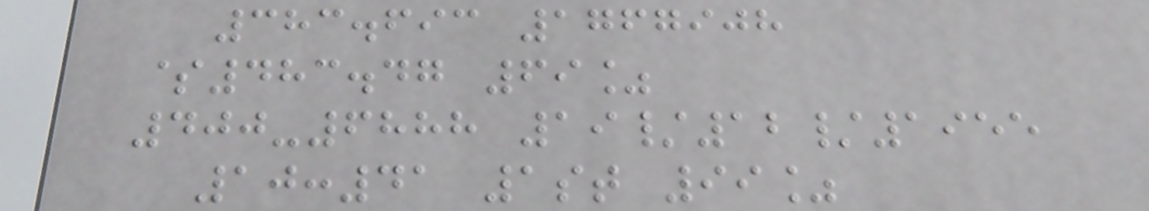383.693 1767908
$483.47 69%
400-6888 19/12/1955
10:41 1st 99%
